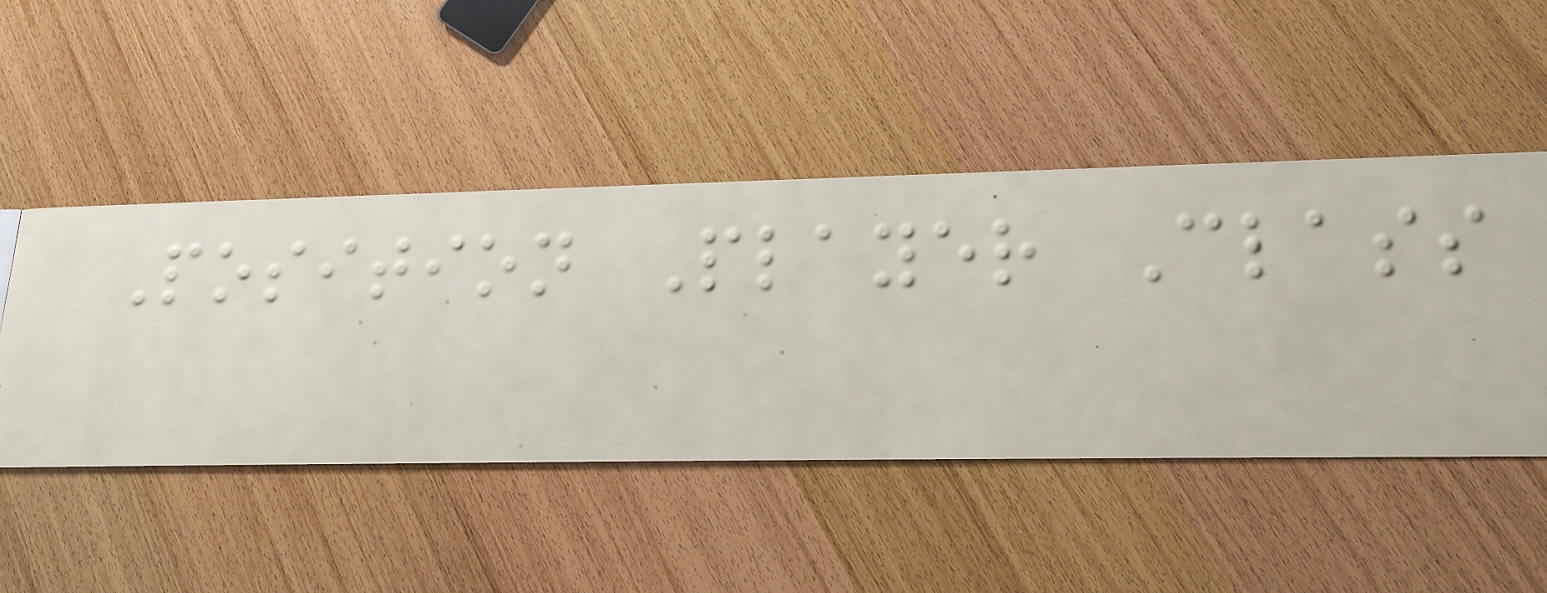Position Player Class
